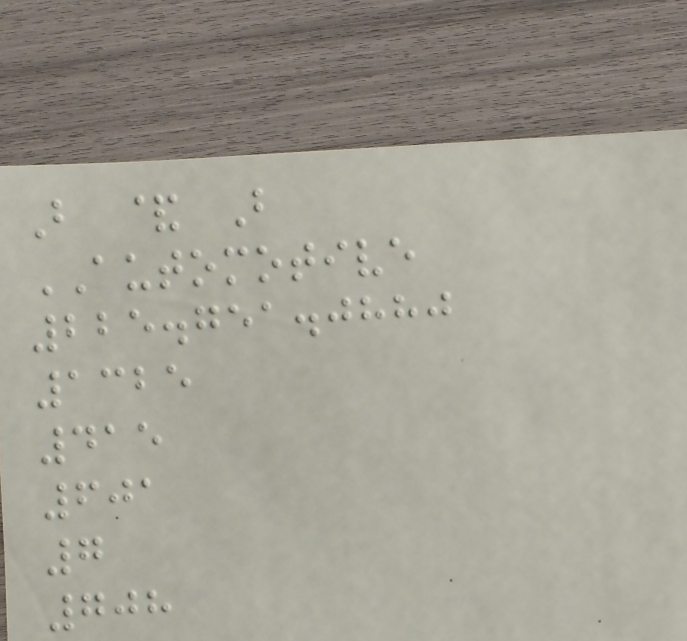B & B
AUTOMOTIVE
225.751.0880
1325
415
601
7
708
